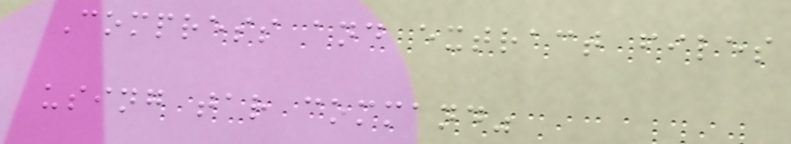Compress and extract files
using tar command"
